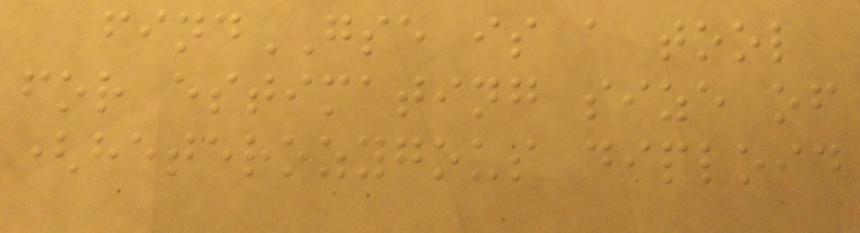findGSE is a tool
for estimating size of
(heterozygous diploid
